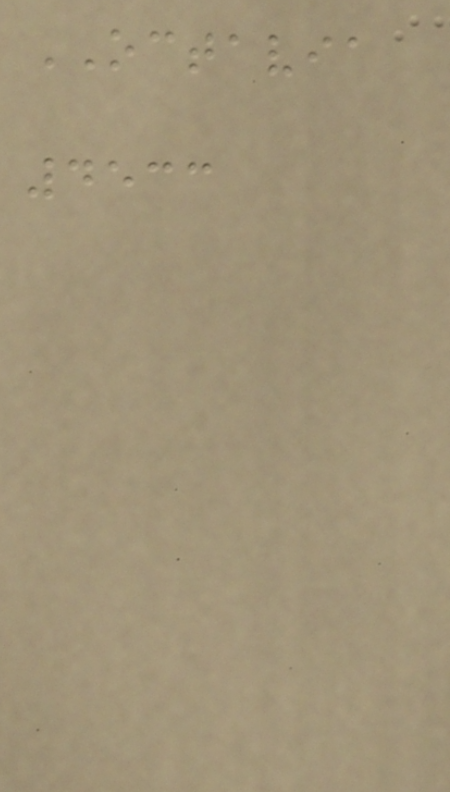OCTAVIA
4533
